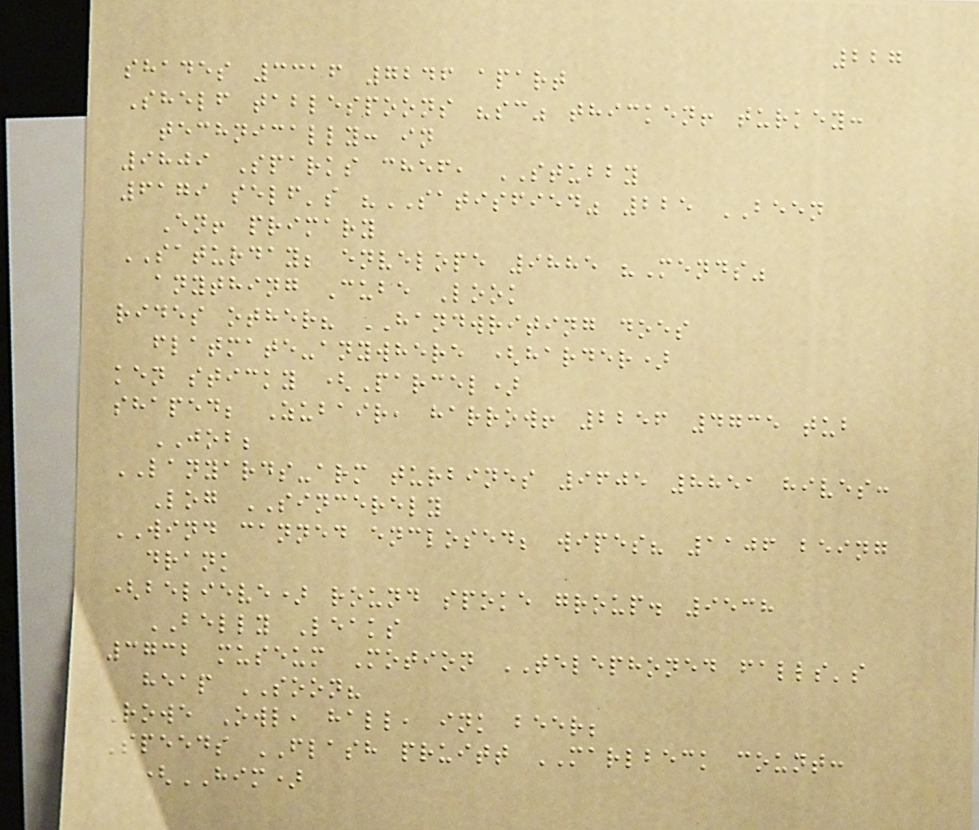227
shades 3316 7246 apart
Shelf tablespoons "sc" thicken! turkey:
technically: in
9809 Sparks chef, STUBBY
6179 self's "SATISFIED" 225 BEEN
En! primary
SATURDAY; envelope 9885 "Mends"
anything Cube Look
rides other? HANDWRITING does
flatmate-anywhere (harder)
ken sticky (Parcel)
shaped; Zubair, harrow! 2256 4735 tub
JOB;
LANYARDS-arm turbines 9605 8851 hives:
Log SINCERELY
WIND canned enclosed; wipes? 1106 being
drank
(believe) round spoke group. 9538
BELLY Leaks
3732 museum Motion TELEPHONED falls's
heap SOON?
Rowe Owl, hall, ink beer;
Speeds FLASH pruitt MARLBECK count:
(HIM)
